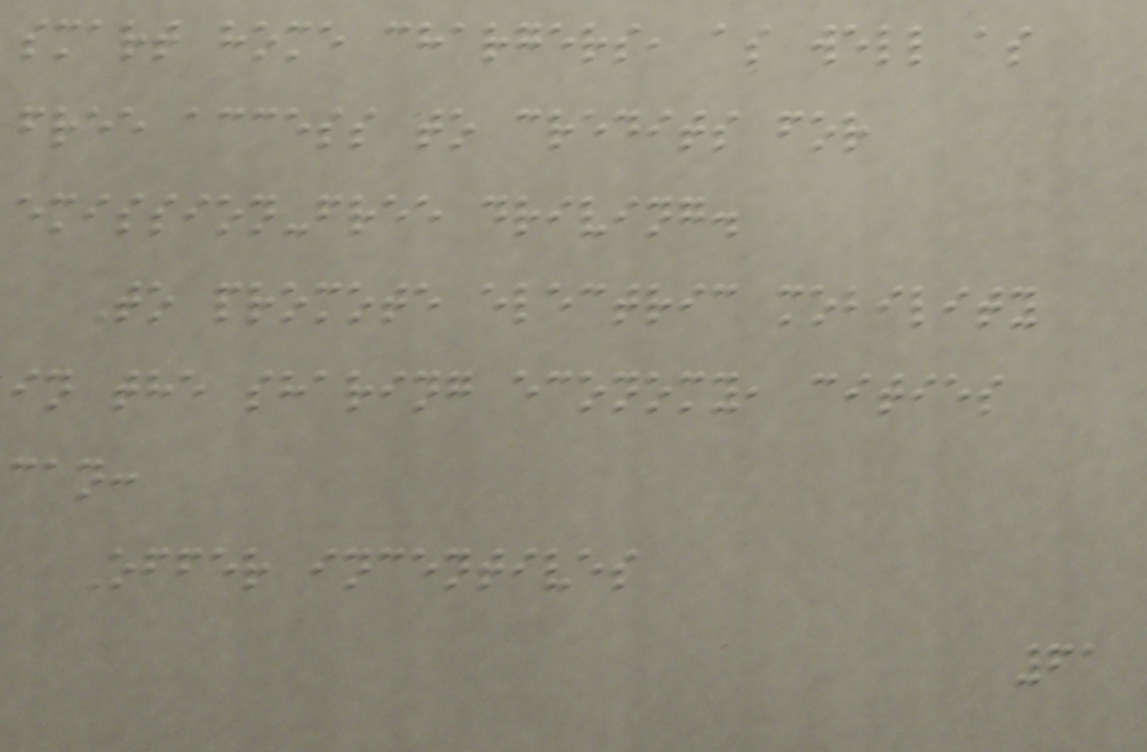smart home chargers, as well as
free access to credits for
emission-free driving.
To promote electric mobility
in the sharing economy, cities
can:
Offer incentives
61
